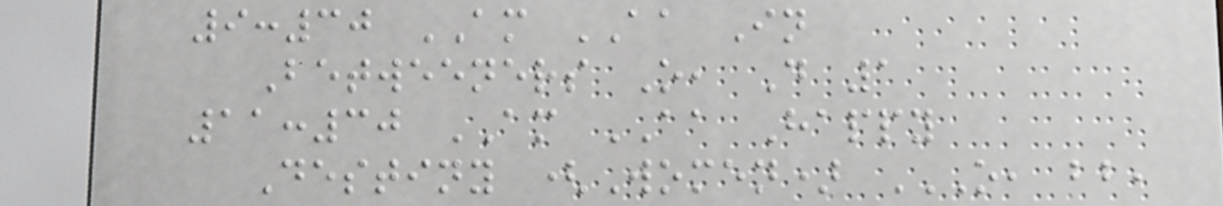9:30 AM AA In
Betweeners O, D 1
11:30 AM AA Happy
Destiny (Women) O, BB,
